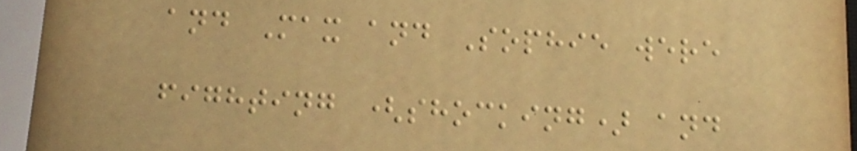and Max and Sophie were
fighting (shocking) and
